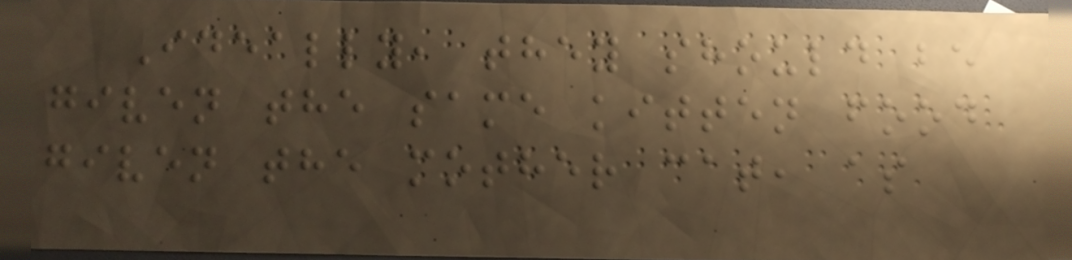Ideally, they should be
given the same kitten food
given the mother cat, as
